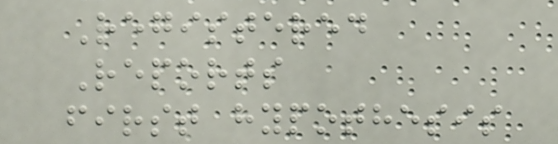Registered
Reports
first hypothesis
